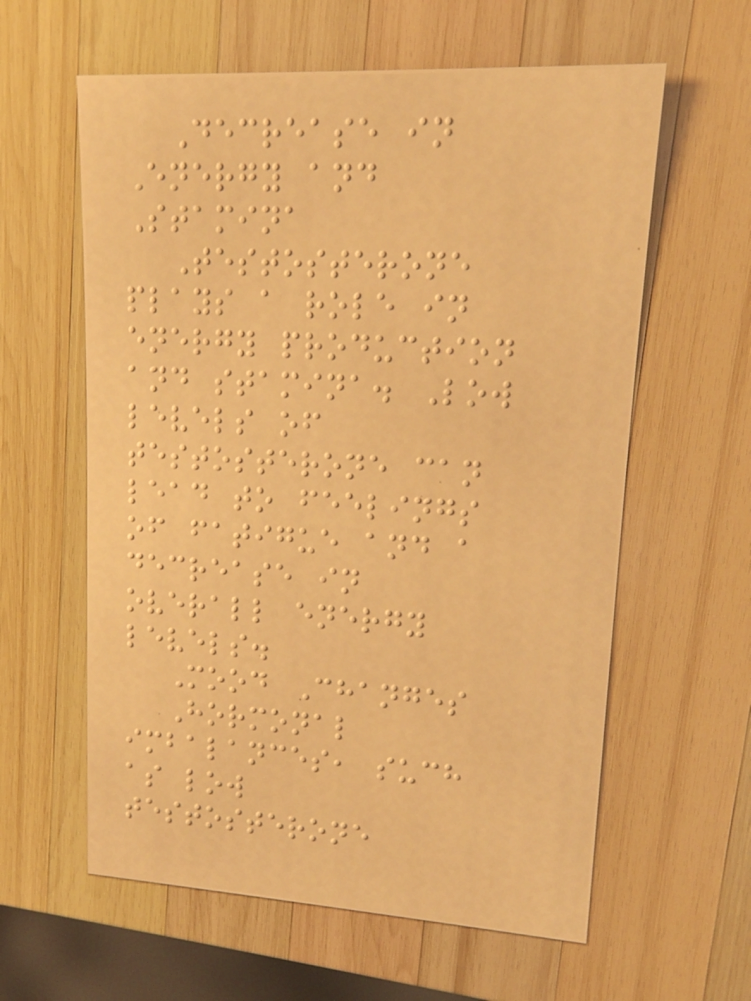Decrease in
Energy and
Stamina
Testosterone
plays a role in
energy production
and stamina. Low
levels of
testosterone can
lead to feelings
of fatigue and a
decrease in
overall energy
levels.
Mood Changes
Hormonal
imbalances, such
as low
testosterone
